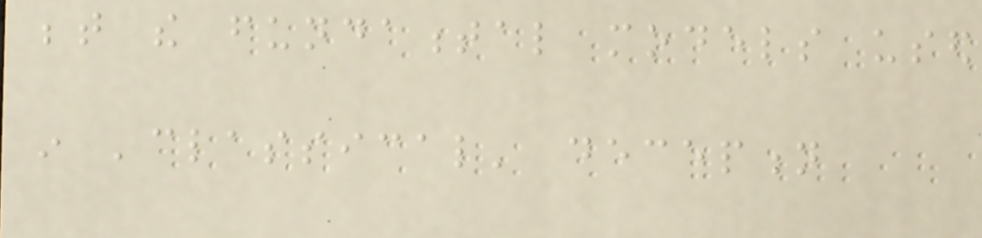between the fundamental models used
in 'classical' deception
